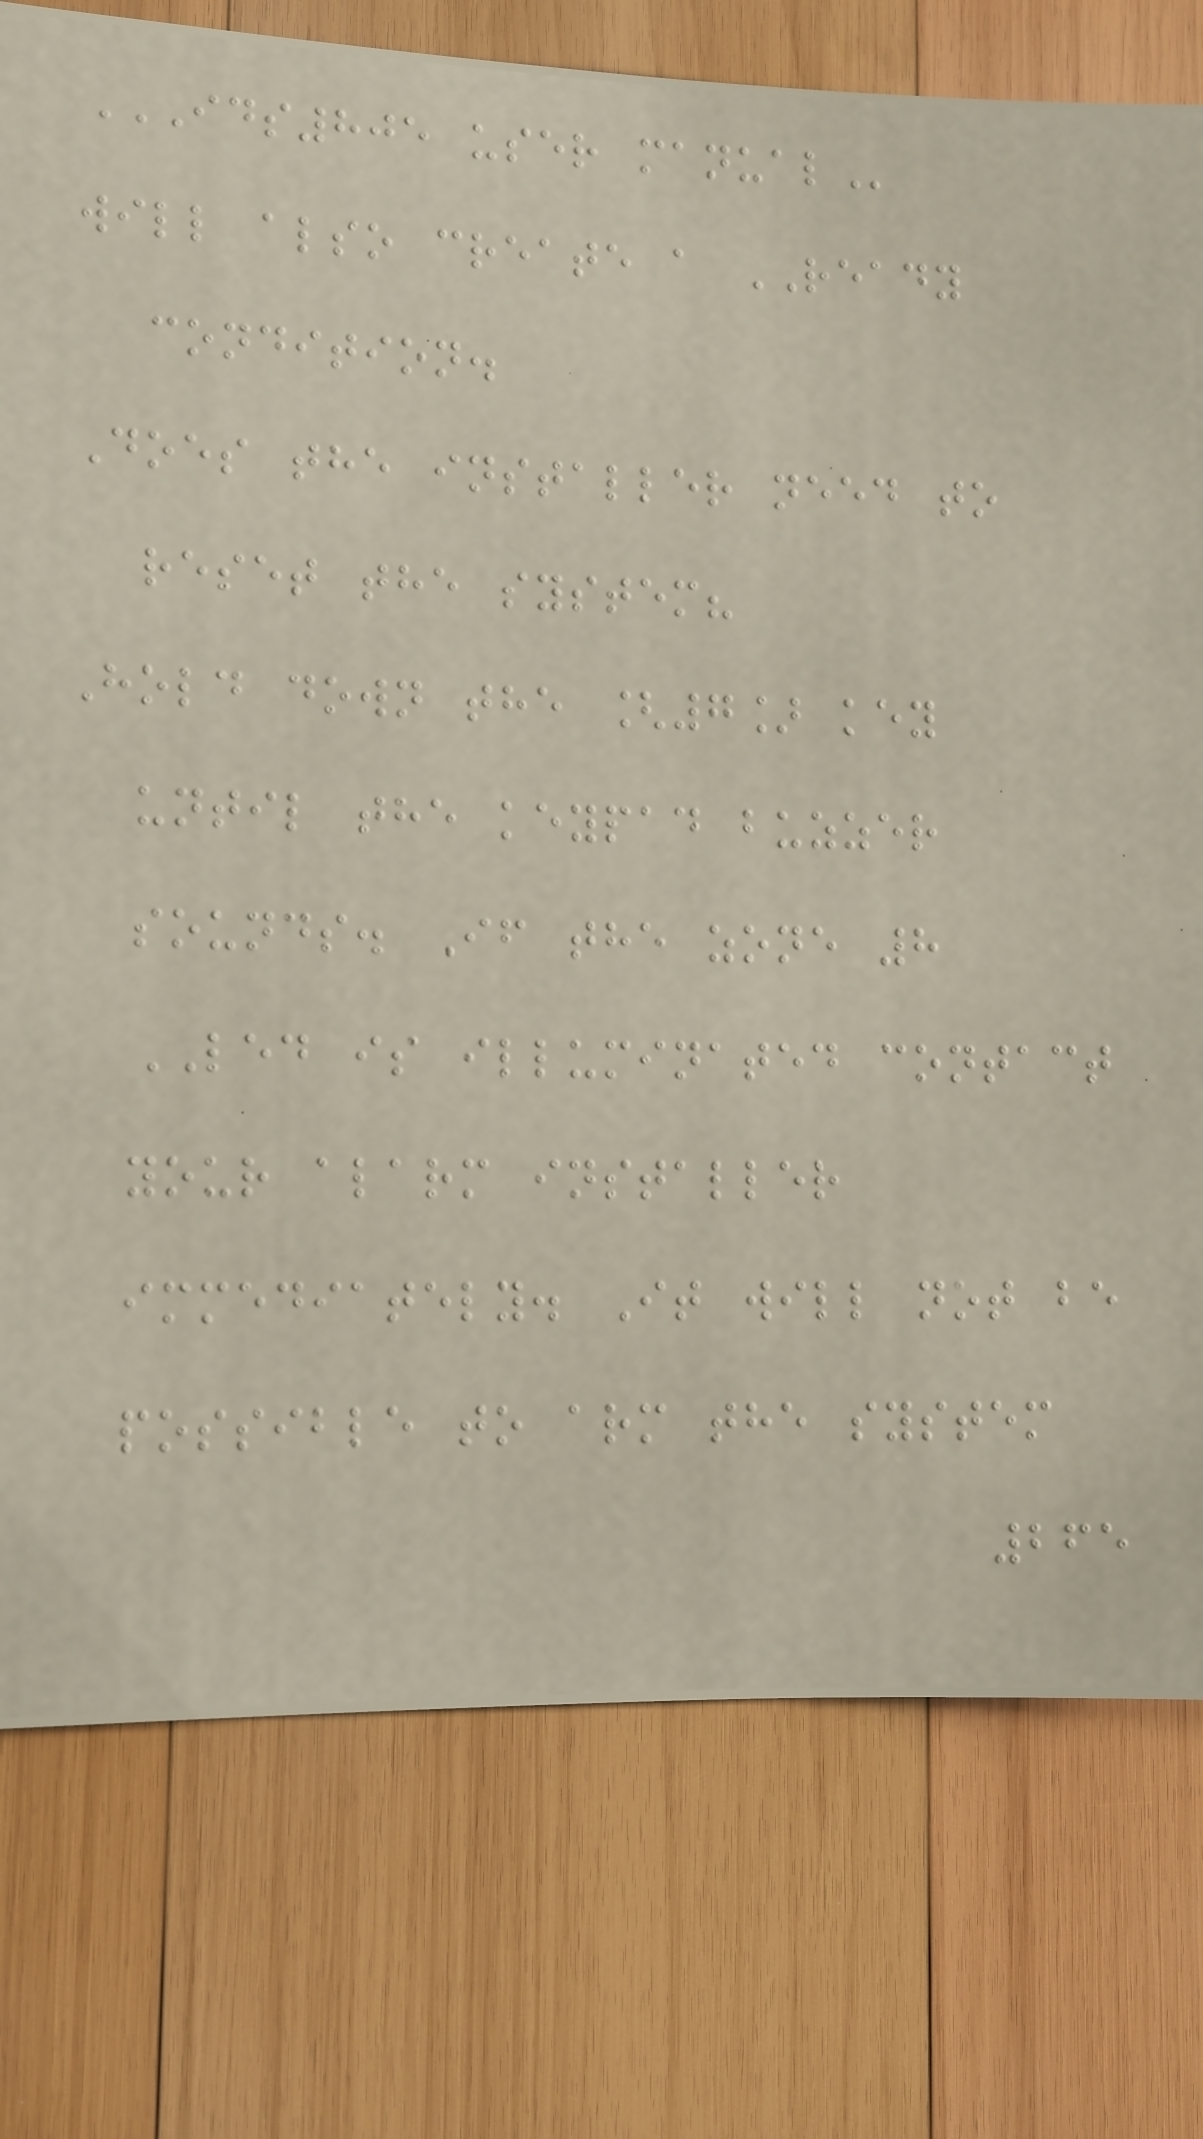IDS805 USER MANUAL
will also create a READY
condition.
Does the installer need to
reset the system?
Hold down the [7] key
until the keypad buzzer
sounds. If the zone 8
LED is illuminated contact
your alarm installer
immediately. It will not be
possible to arm the system
265
